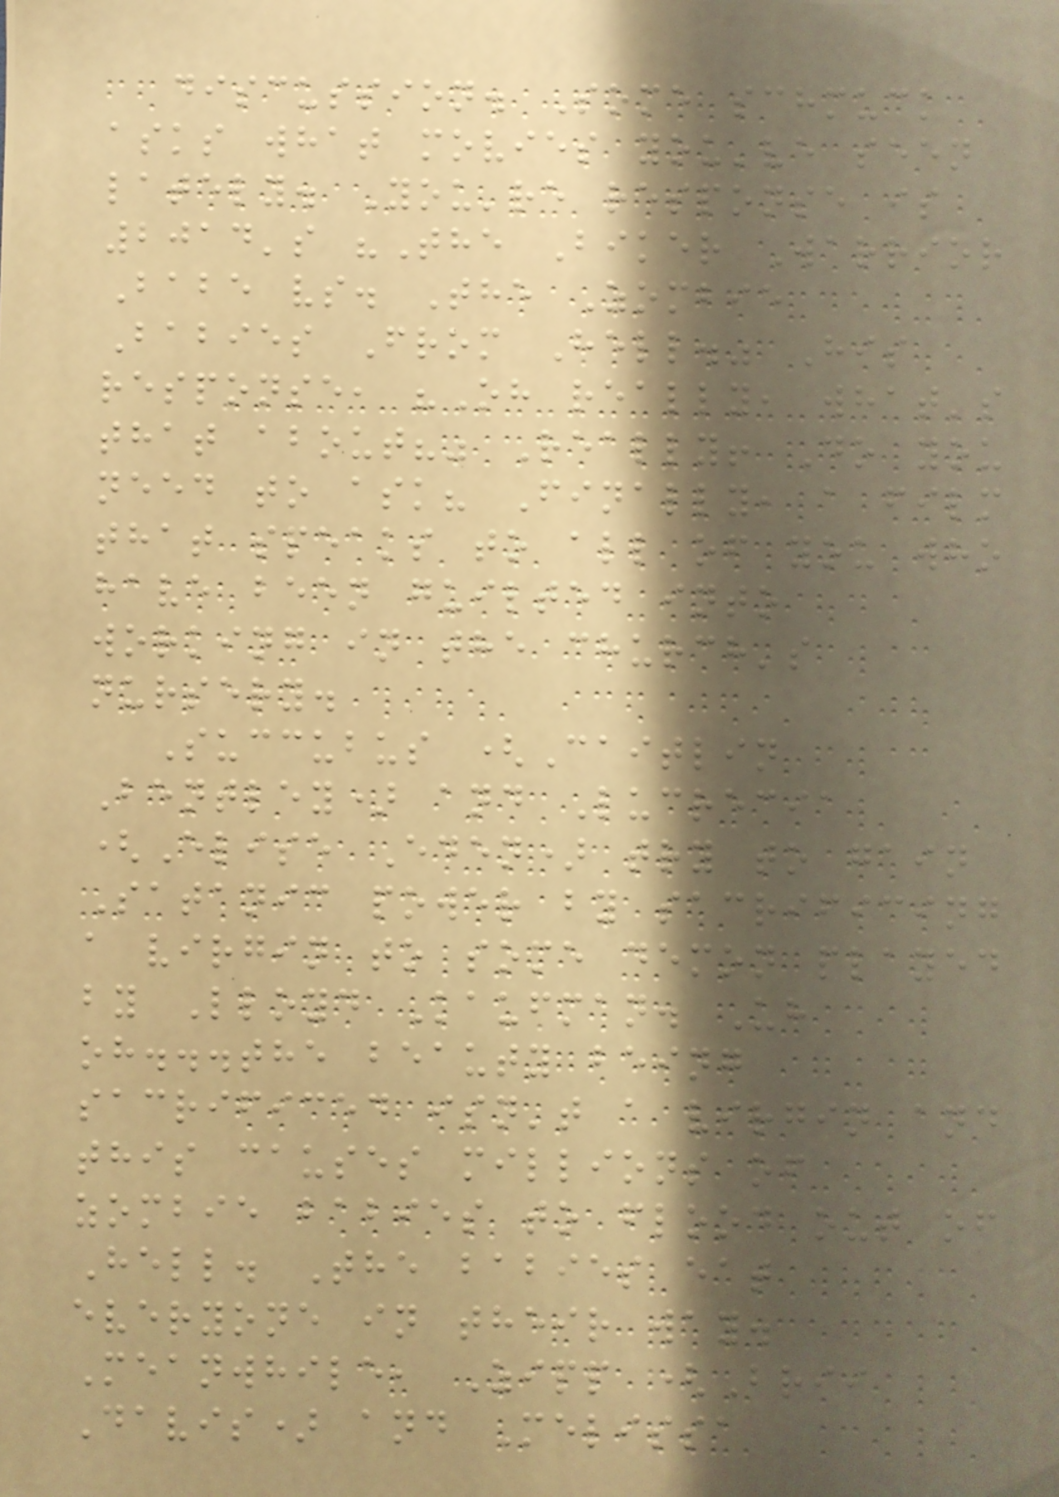discussion. Some schmuck
asks what movies you've seen
lately. You're response is
2014's "The Biker Warrior
Babe vs. The Zombie
Babies From Hell." His
response, "Oh really, what's
that about?" Really! Do you
need to ask? Finally, a film
that speaks to all of you who
have been guilted into
working in the church's
nursery.
Succubus (Caitlin
Bentley) and Lucrecia
(Elise Eden) try to gain
Satanic power by sacrificing
a virgin to some demon played
by Lloyd Kaufman. Uh
oh...the beauty being
sacrificed isn't a virgin and
this causes millions of
zombie babies to flood out of
Hell. The babies eat
everyone in their way.
Meanwhile, Zipp (Brii
Davis) and Melissa
